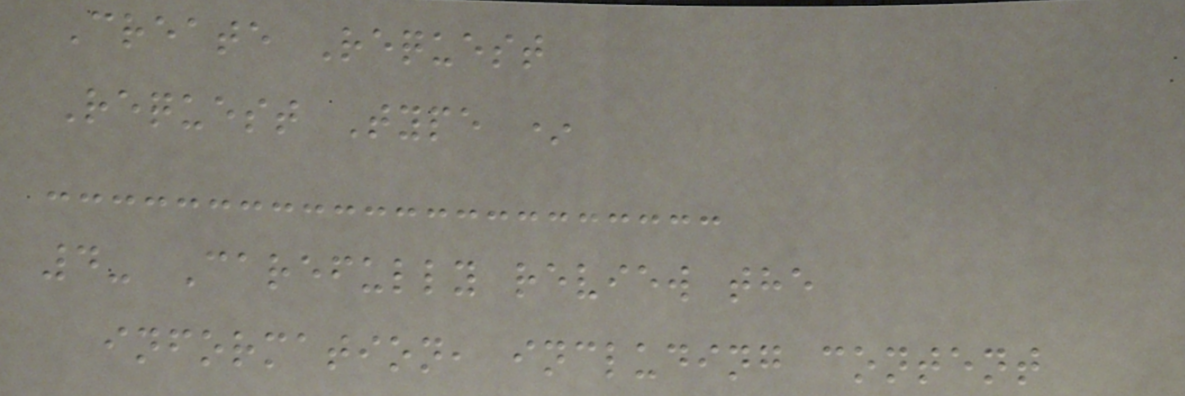Create Request
Request Type *
4- Carefully review the
information, including content
